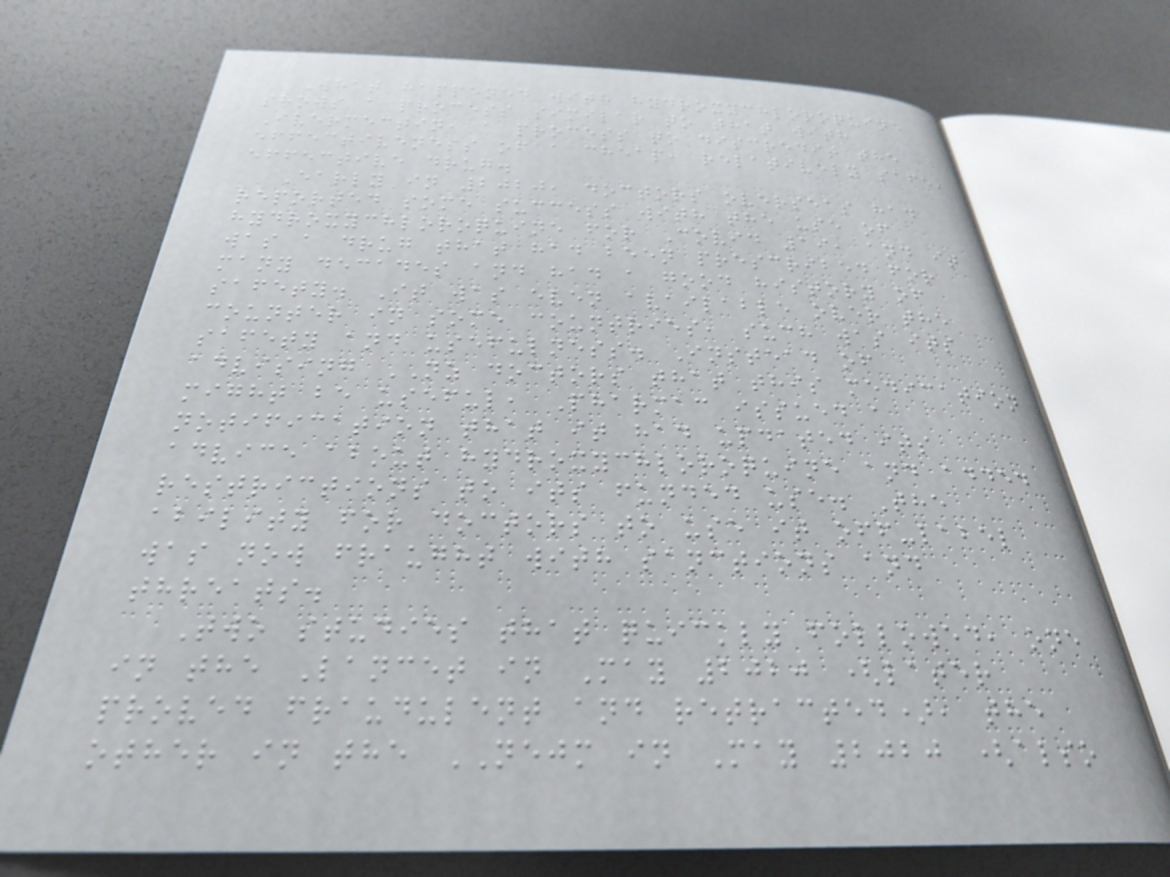What happened with hydroxychloroquine
shows a process similar to that with
Ivermectin, a process to discredit the
effectiveness of a cheap, relatively safe,
effective drug.
Early in 2020, doctors overseas had
reported some success with the use of
hydroxychloroquine for Covid 19, and it
was a drug that had been prescribed for
many decades and had a good history of
safety. It was even available over the
counter in some countries, such was its
safety and usefulness. Instead of
advising NZ doctors that this medication
might be useful, Pharmac issued a
notification that it had updated its
advice about hydroxychloroquine and added
restrictions to its funded use. The
ability for doctors to use it off-label
was now fraught with sanctions and
threats.
Two studies that quickly followed, one
in the Lancet in May 2020 (later
proved fraudulent and retracted), the
other in the NEJM in May 2020 (also
